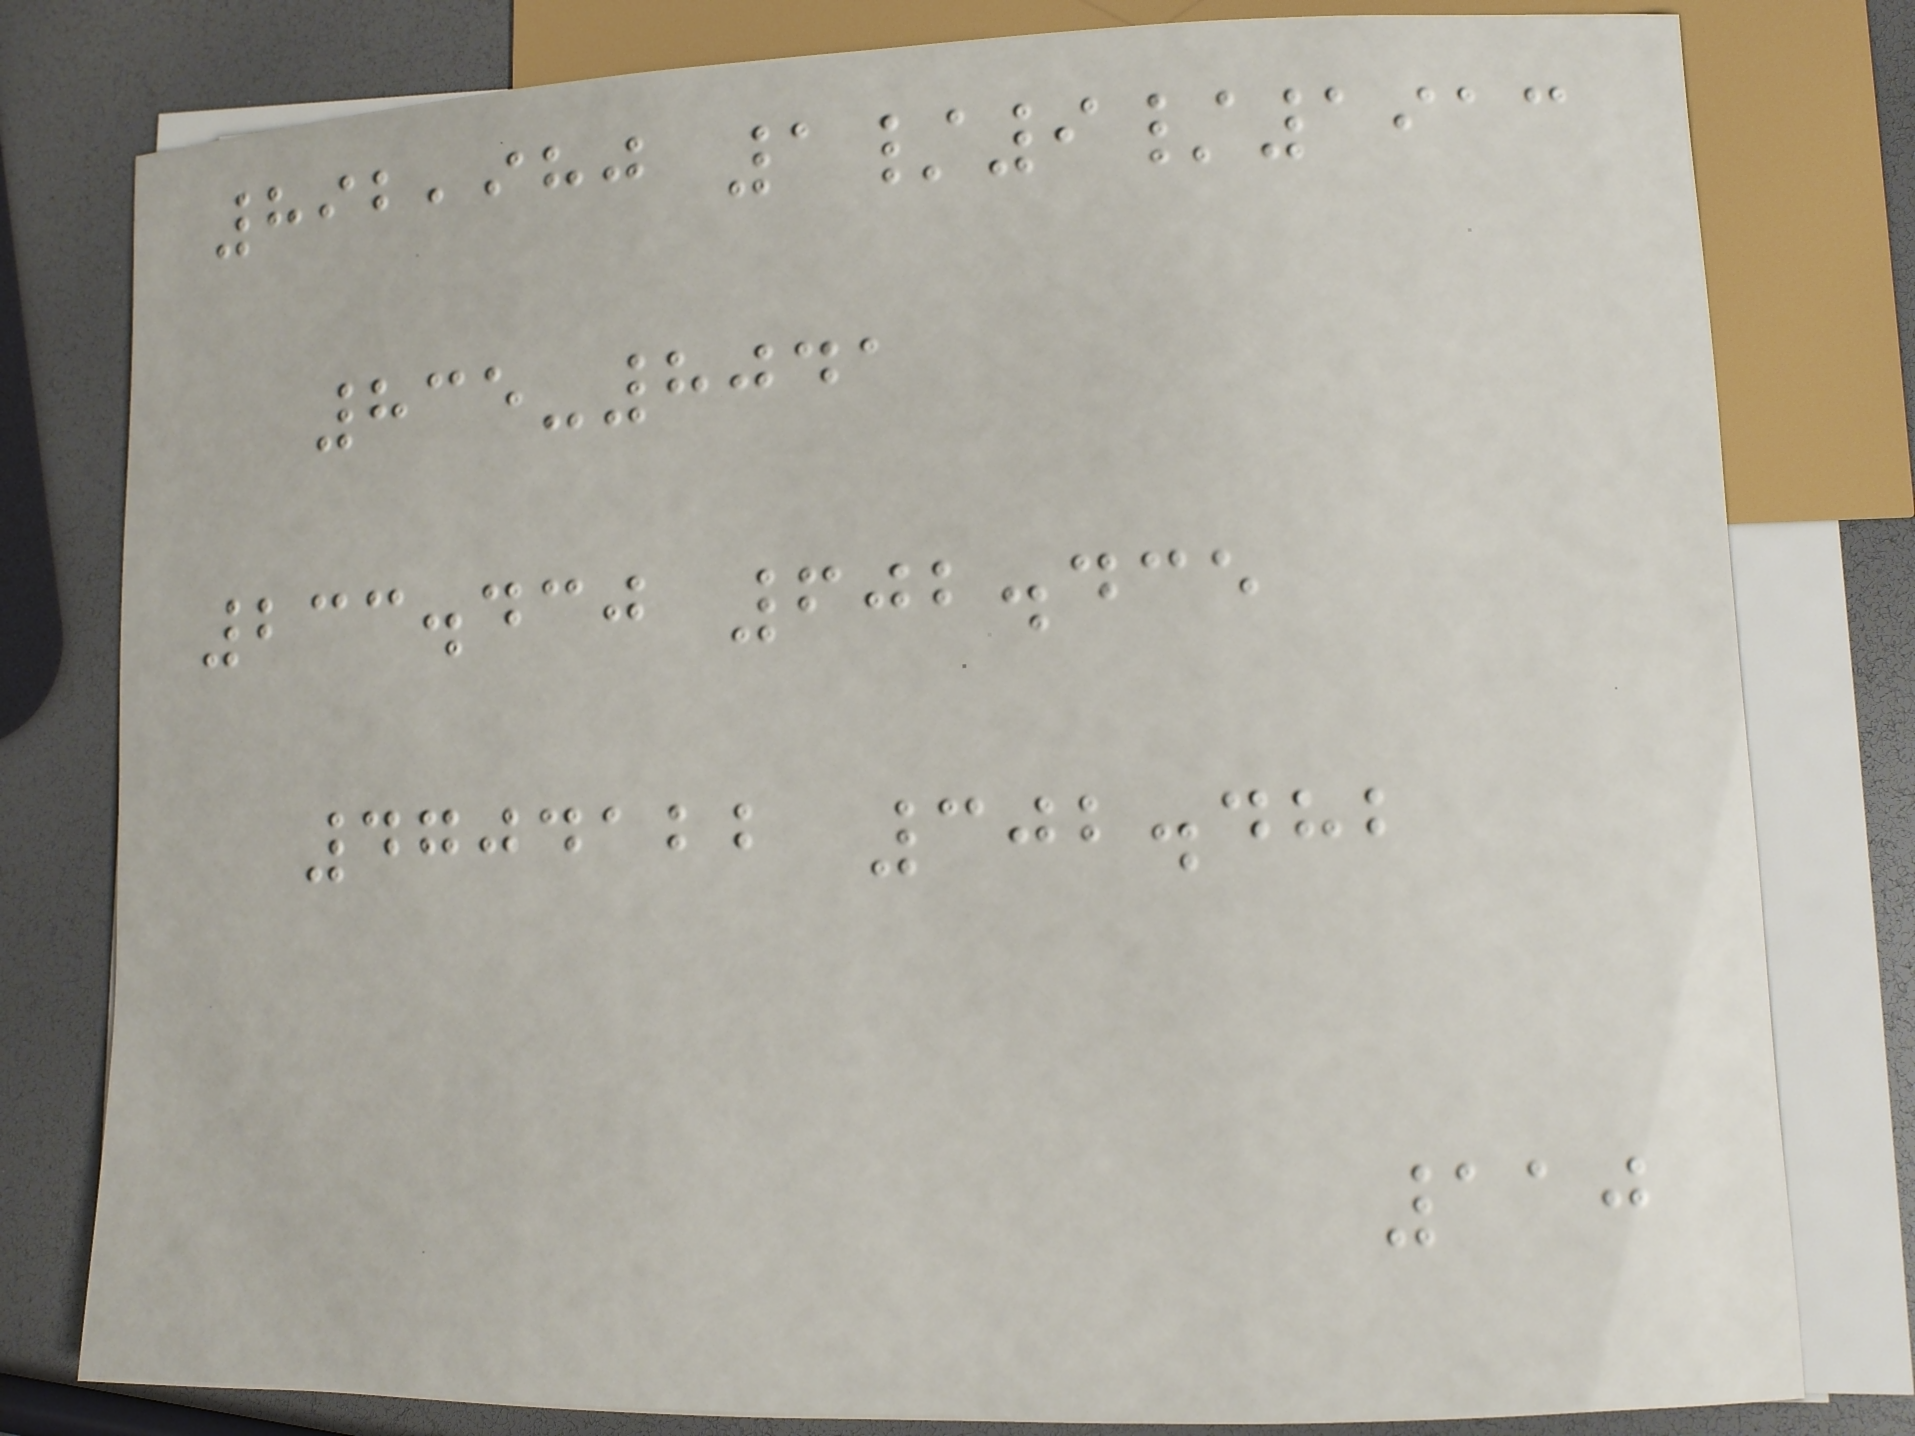892,980 1/9/1913
835-8041
233.430 602.435
4704122 302.482
110
